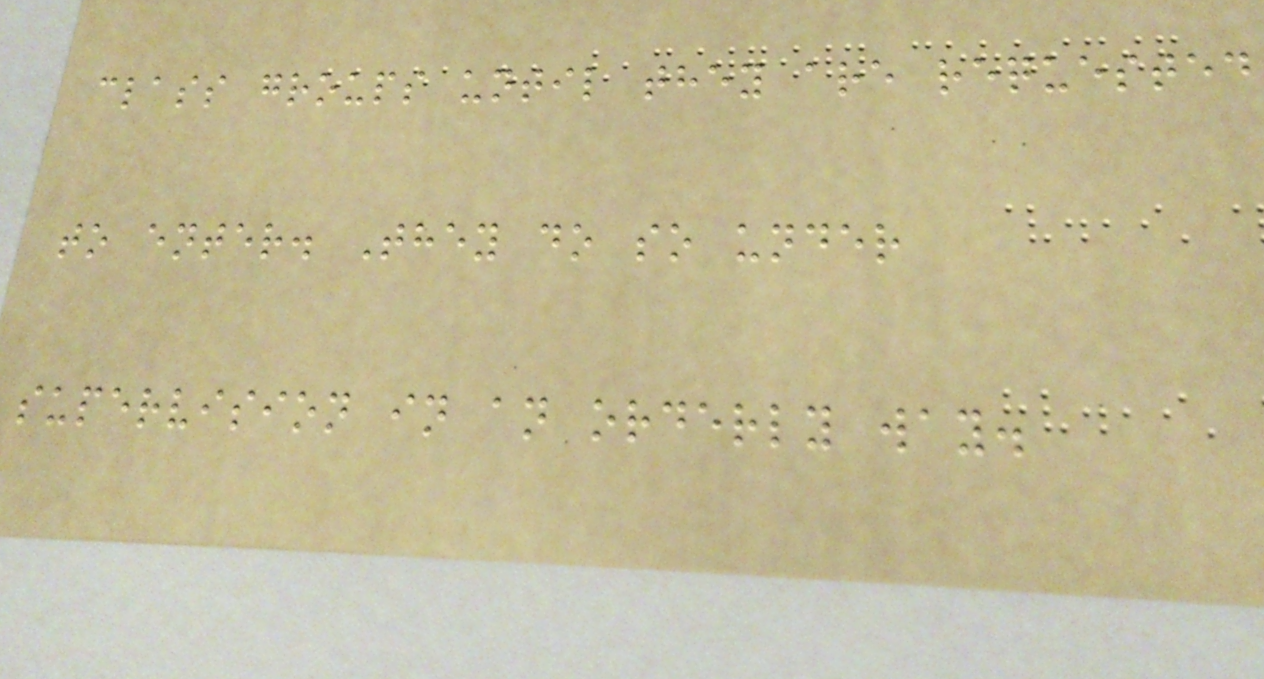class groups until they are requested
to enter. They do so under
supervision in an orderly way.
